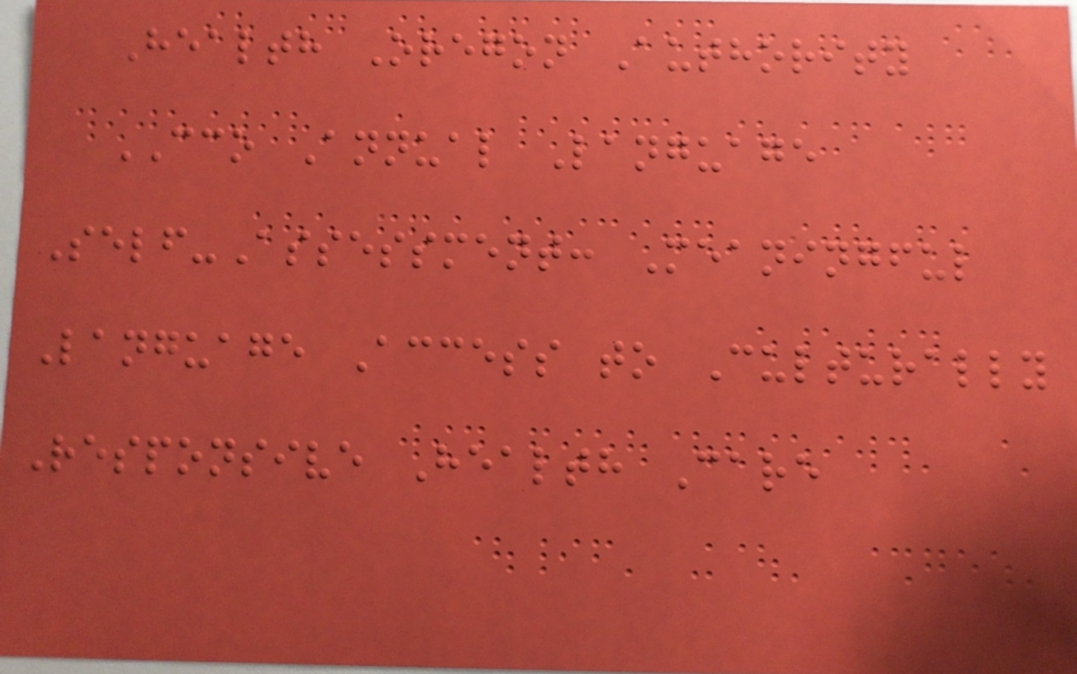Health Oregon Authority
CCO Annual Language
Self-Assessment: Meaningful
Language Access to Culturally
Responsive Health Care
